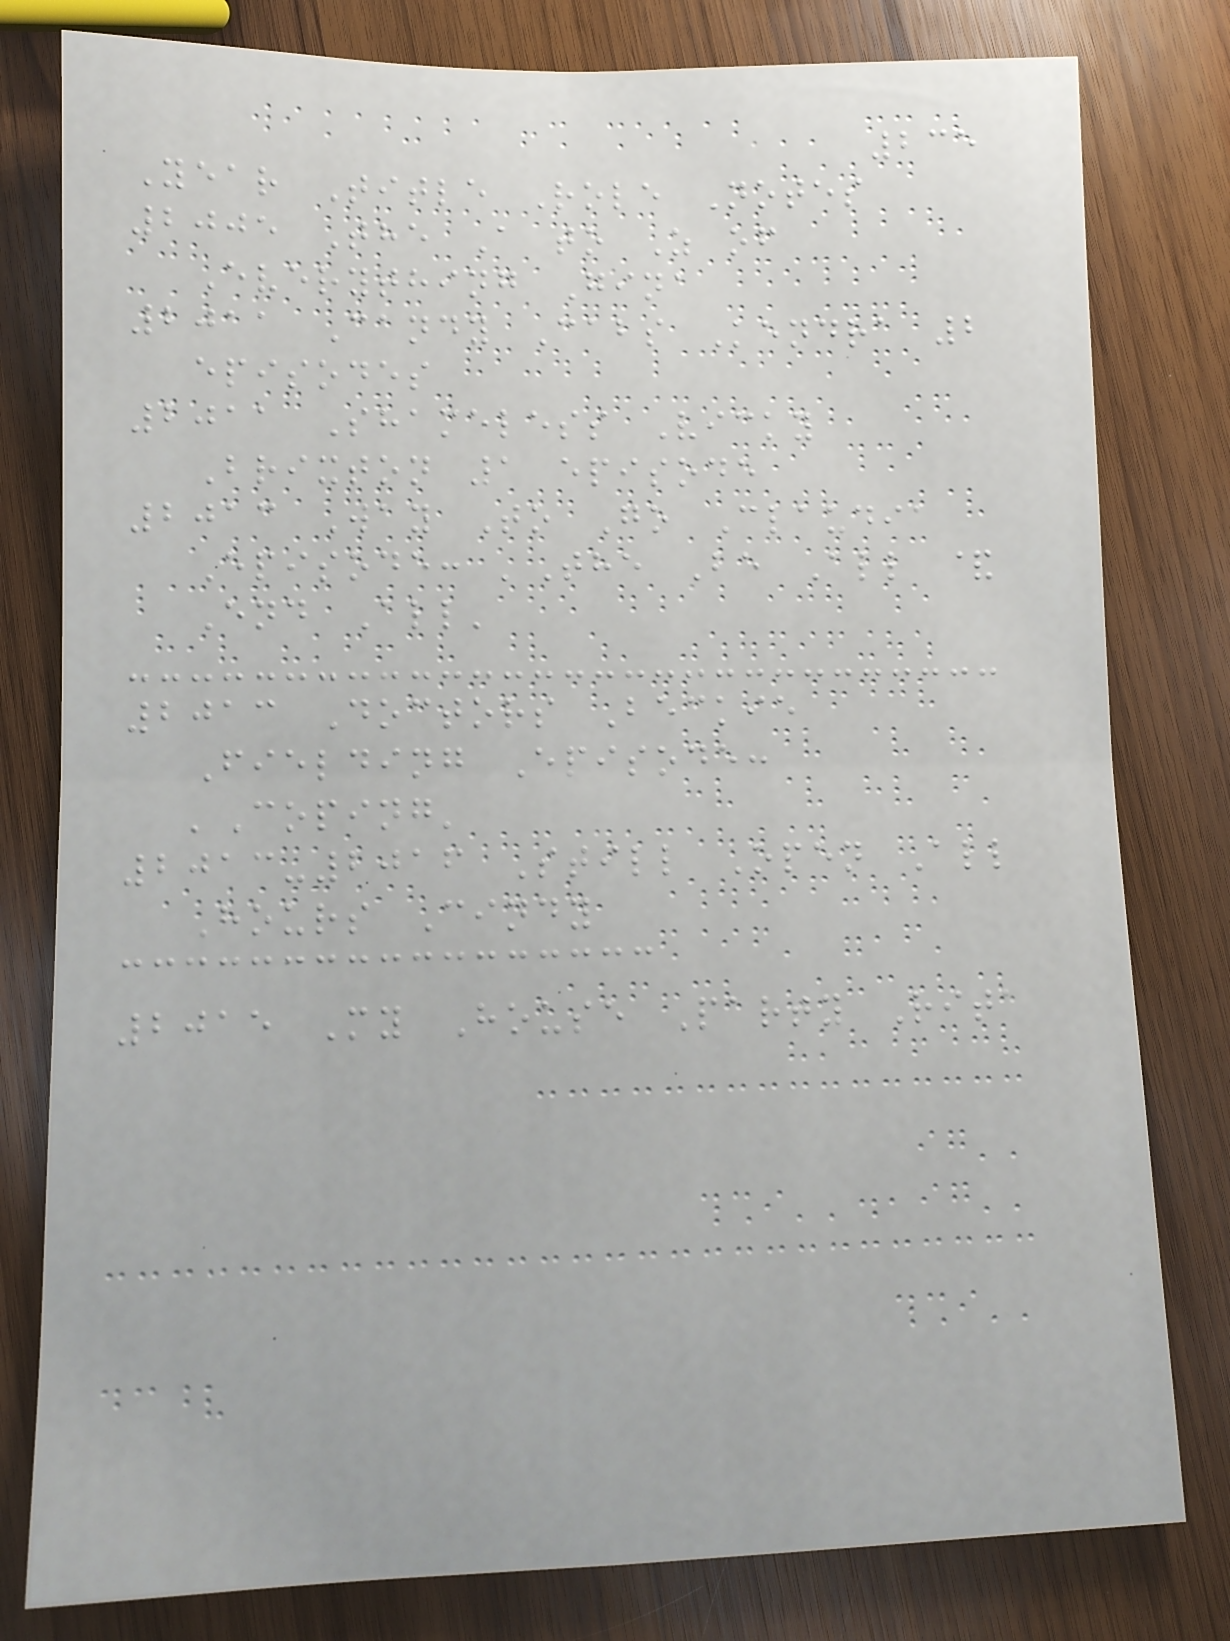235
Year Title Role Notes
2005 The A to Z of
Everything Gina
2011 Candy Cabs Kendra 2
episodes
2011 Shameless Vicky
Brixton 1 episode
2013 Way To Go Claudia
Episode: 'The Be All &
End All'
2013 Doctors Beckie
Fielding Episode:
'Coping'
2013-2016 Still Open All
Hours Cindy
2015 My House Party Rita
